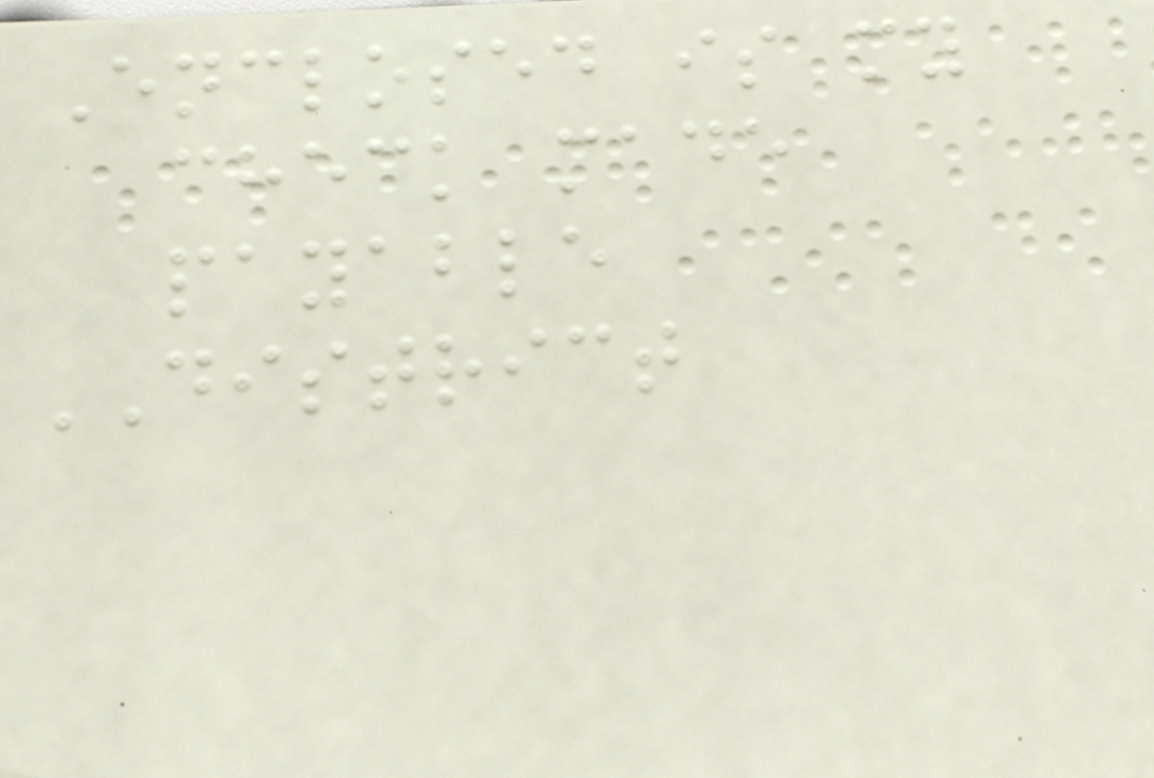Enclosed is my
check made
payable
DISTRICT
